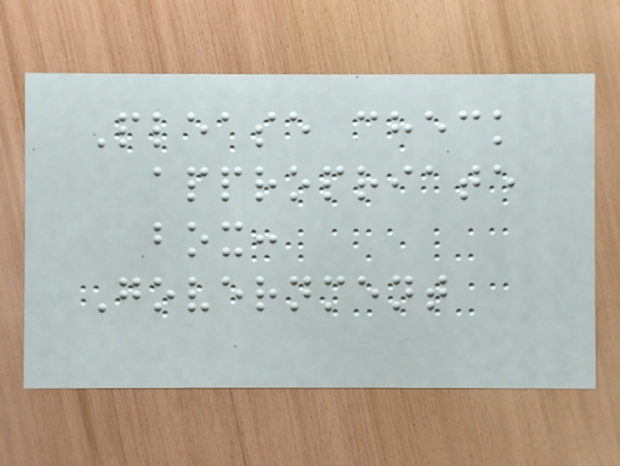Please check
appropriate
box:
Government
